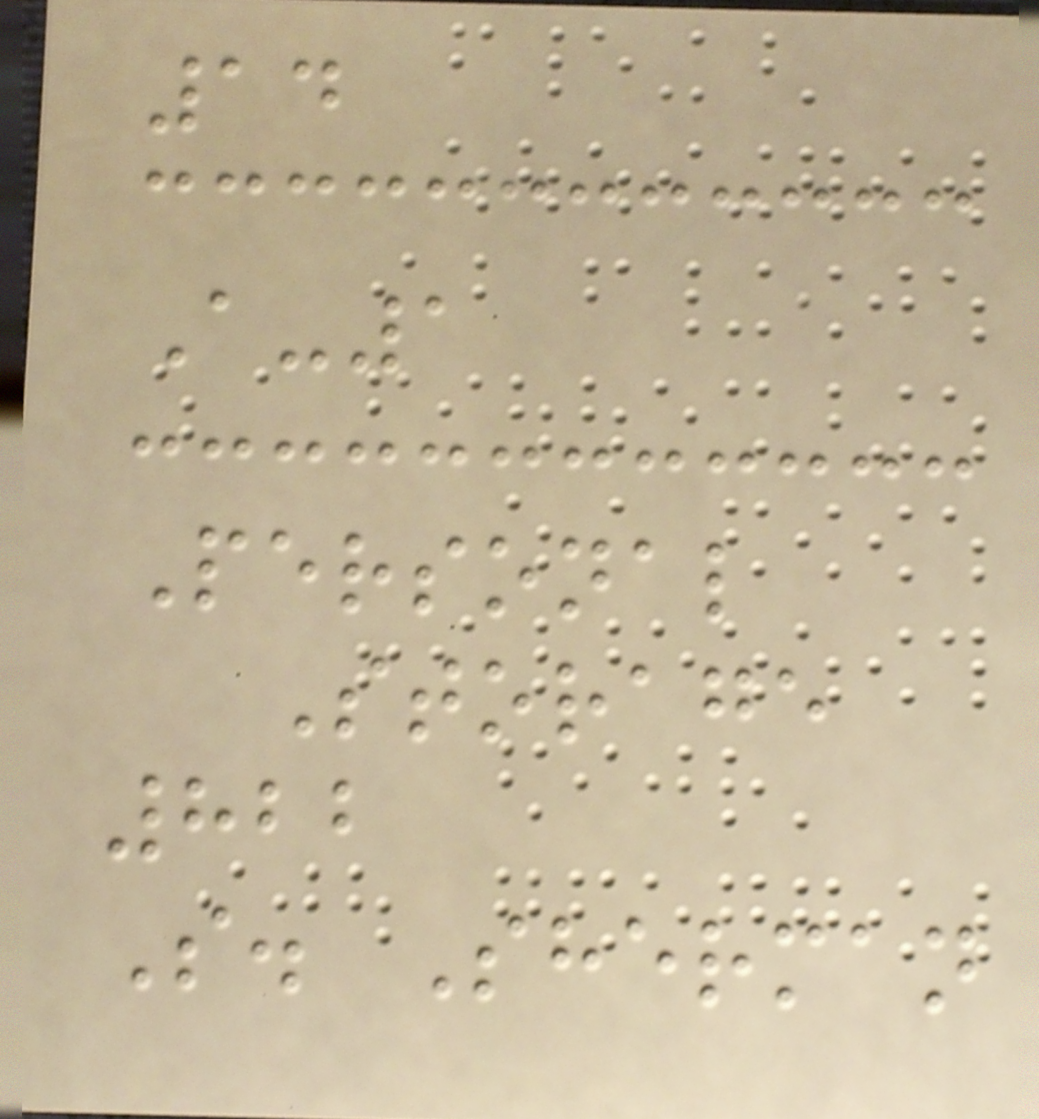14
A-1
Personal
Storage
822
S. Sherman
